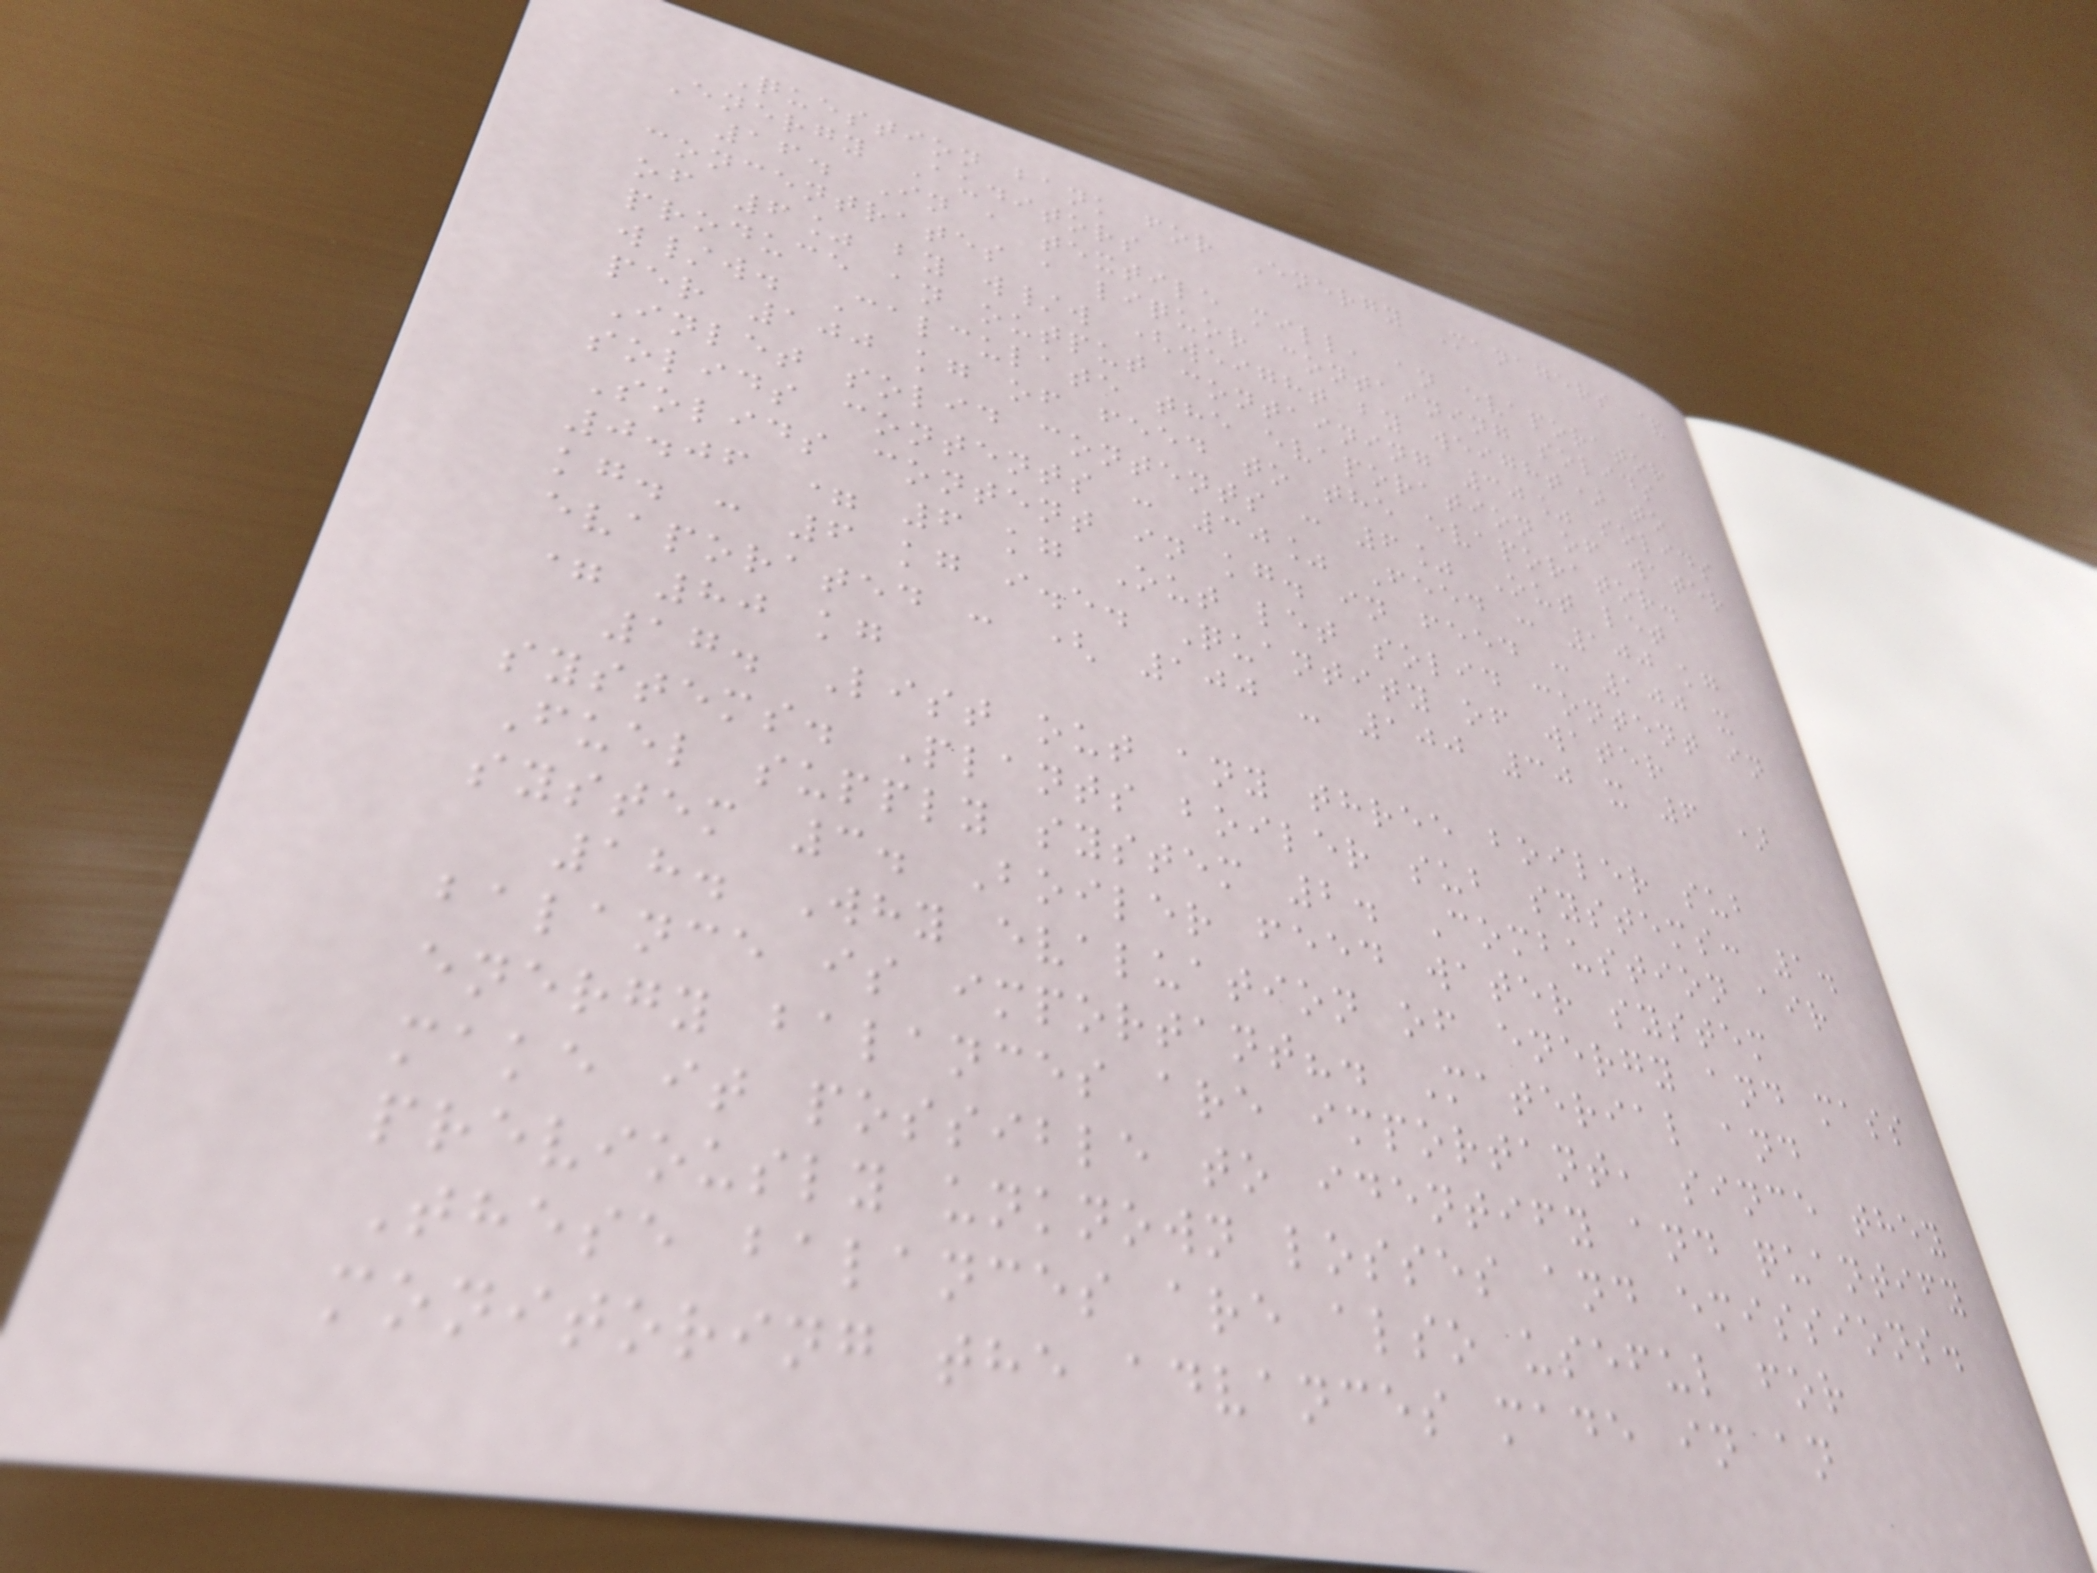Question bank for Energy Managers &
Energy Auditors
16. In a textile mill, an evaporator
concentrates a liquor containing solids
of 6% by w/w (weight by weight) to
produce an output containing 30% solids
w/w. Calculate the evaporation of water
per 100 kg of feed to the evaporator.
Inlet solid contents : 6% Out let
solids contents : 30% Feed : 100 kg
Solids content in kg. in feed : 100 x
0.06 = 6 kg Out let solid content in
kg. : 6 kg i.e. Quantity of water
evaporated : ( 100 - 100 30 x 6 )
= 80 kg
17. List out any three boiler sub
systems. Plants boiler sub systems: 1.
Fuel supply system 2. Combustion air
system 3. Boiler feed water system
18. Why evaluation of energy and mass
balance is important?. Material and
energy balances are important, since they
make it possible to identify and quantify
previously unknown losses and emissions.
These balances are also useful for
monitoring the advances made in an
